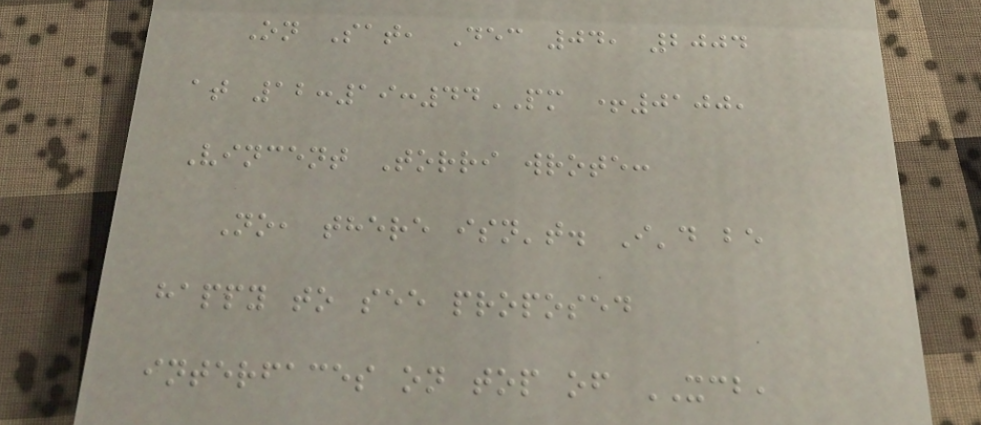On Sat, Dec 04, 2004
at 12:19:44PM +0100,
Vincent Torri wrote:
No, there isn't. I'd be
happy to see proposed
interfaces on top of XCB,
